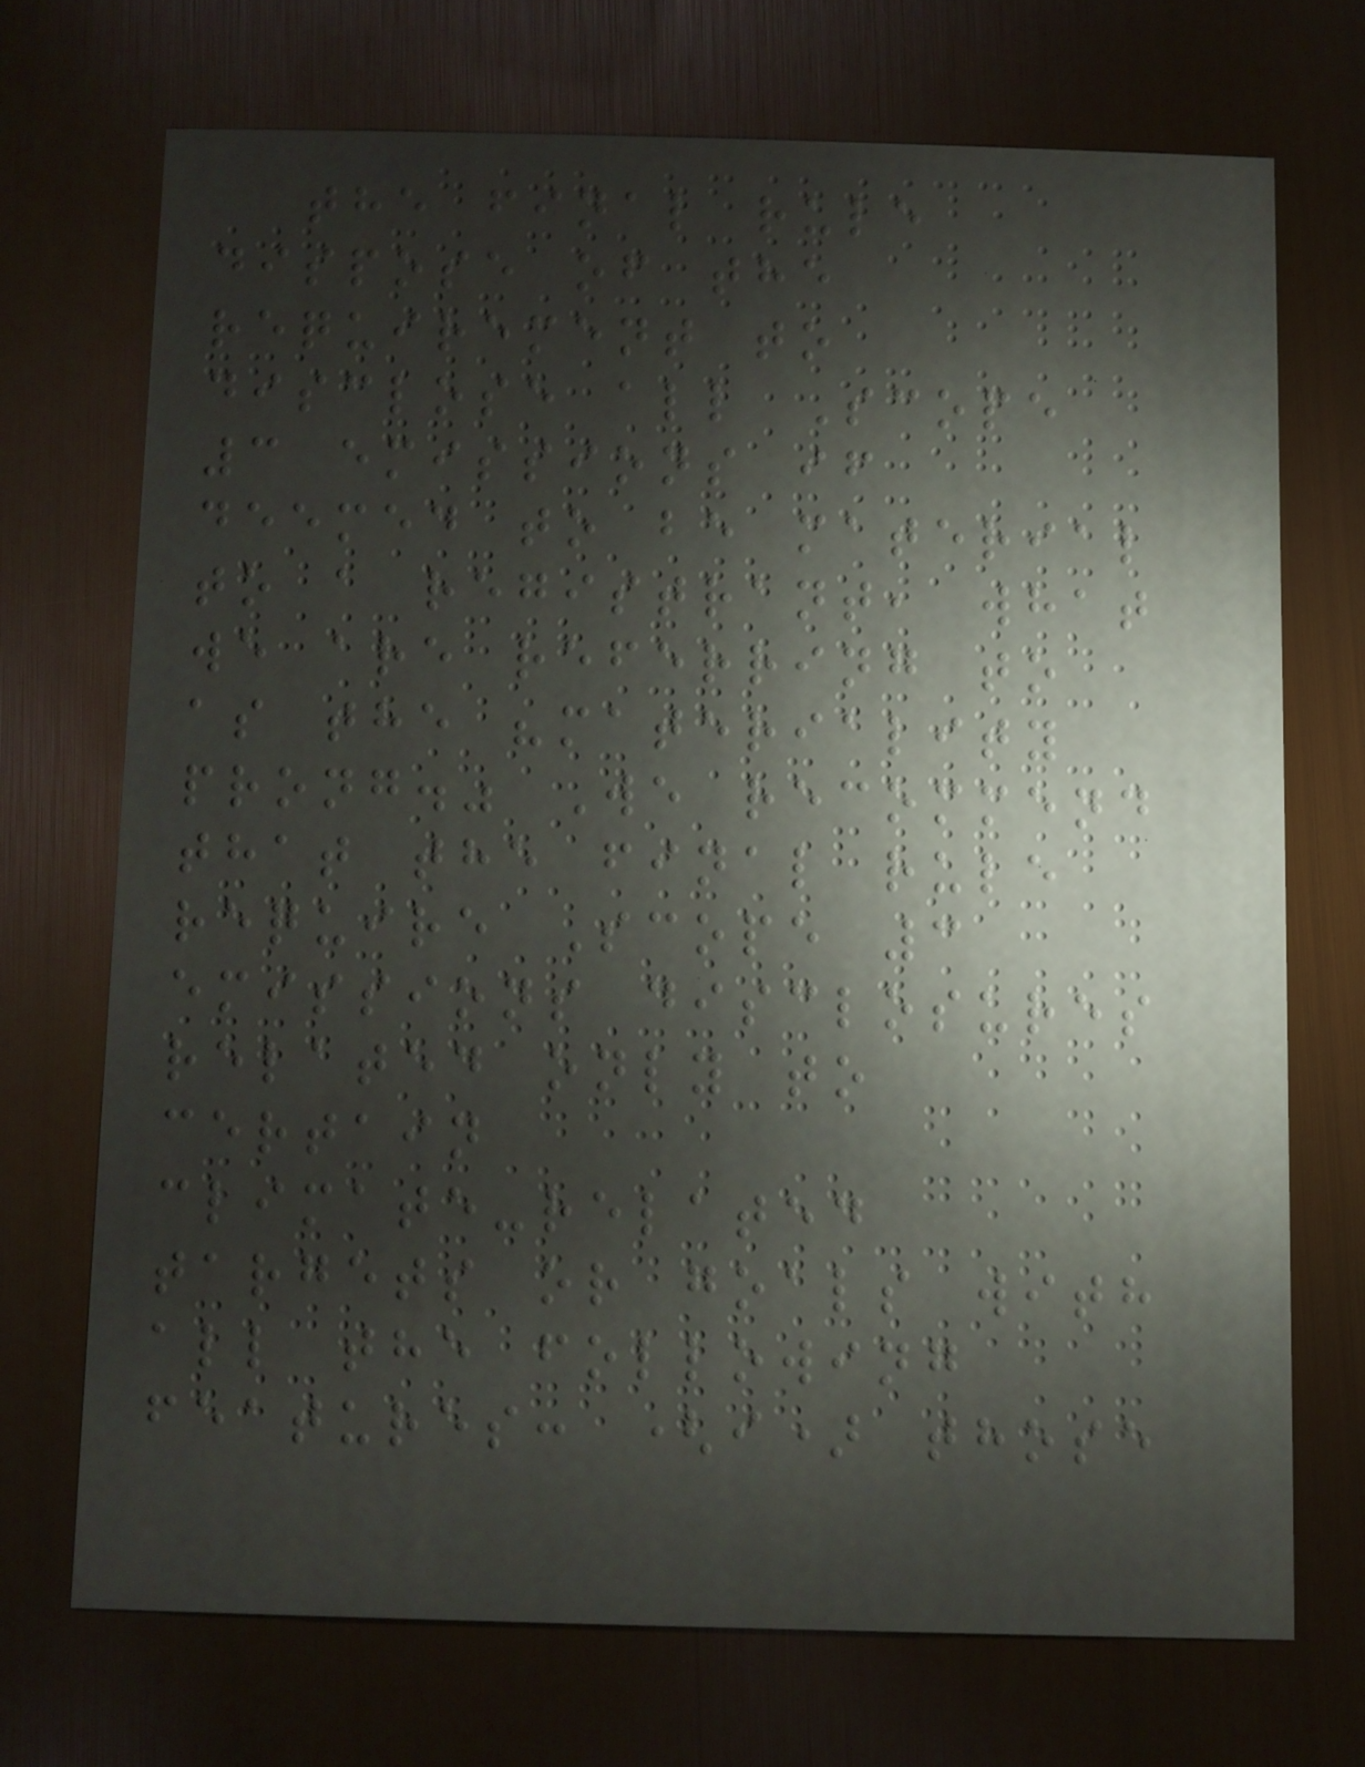the final rule
dispose of the
requirement to
disclose all Scope
3 emissions if
deemed to be material
to a registrant, what
we are referring to
as the "materiality
prong." We recommend
that the final rule
require Scope 3
emissions disclosures
related only to
certain
climate-related
targets or goals with
all the following
features: (i) those
